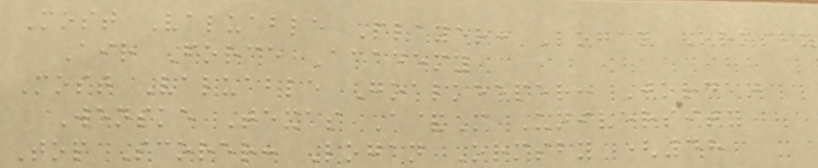Most Valuable Player: Logan Ormsby
Air Force Academy
Most Valuable Goalkeeper: Jordan
Wenske Texas A&M University
Top Scorer: Logan Ormsby (48
